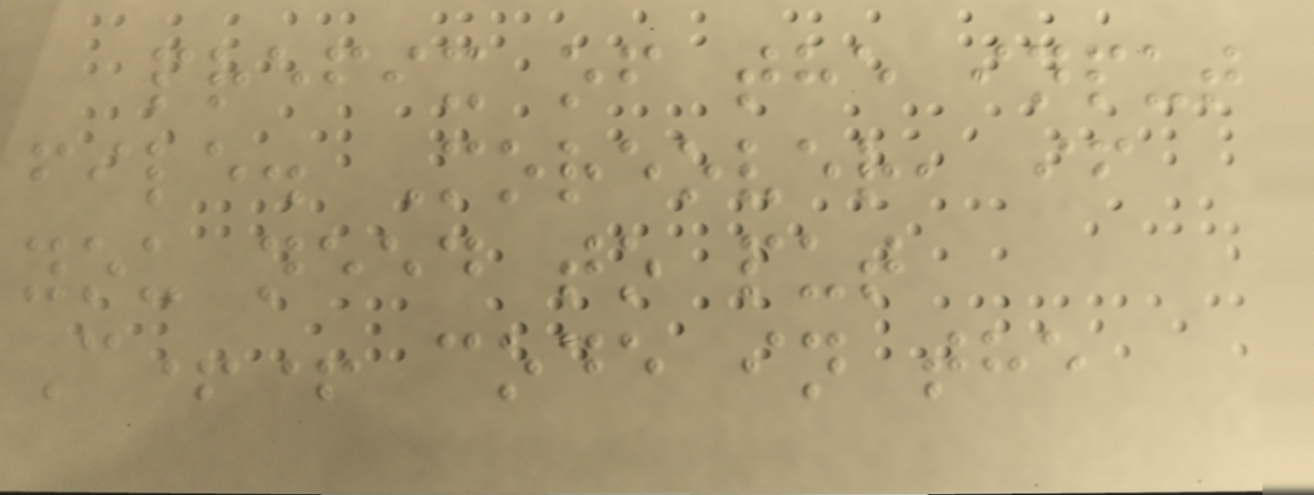prefix of the input
file. Moreover, if
you need to put
C++ code in the
